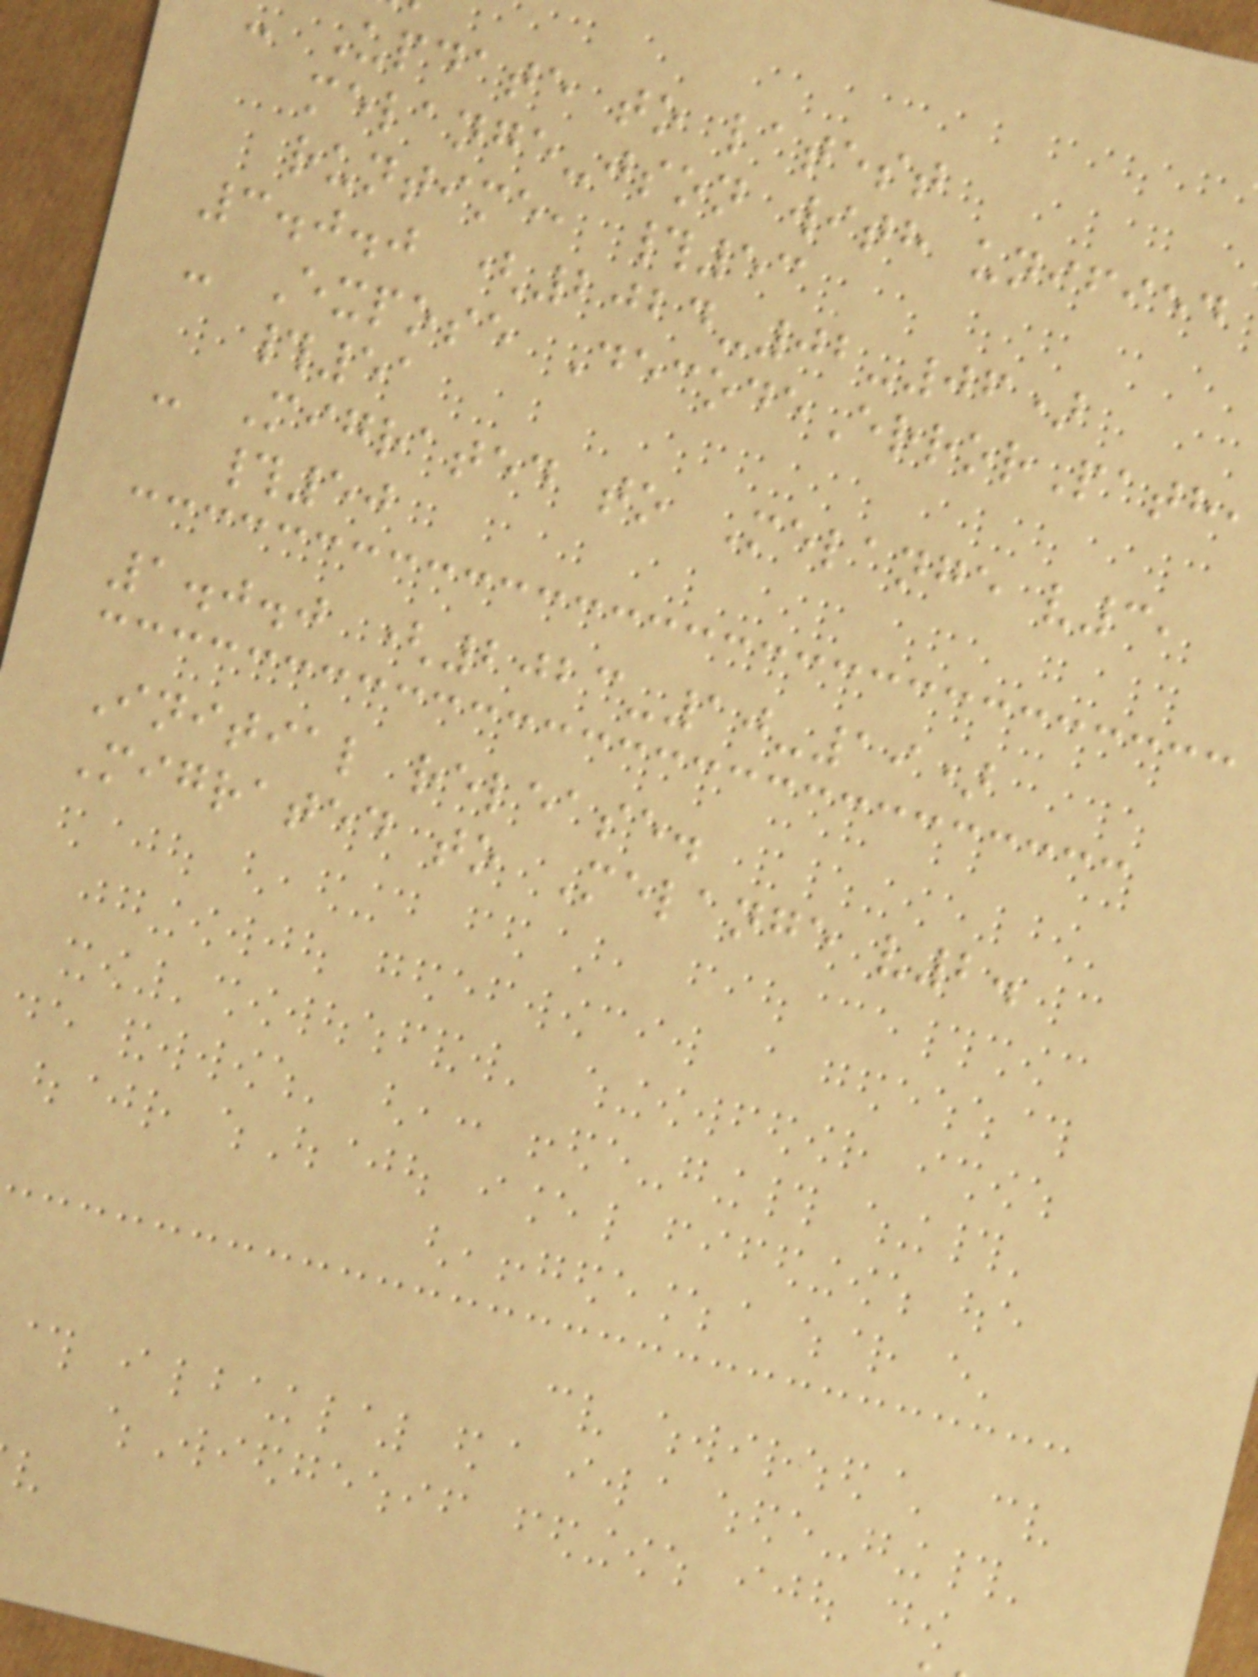Update to latest
melange-json with unified
runtime, #53
3.0.0 (2024-02-06)
- Expose DecodeErrorPath
#51
- Migrated to Melange v3,
#50
1.0.0 (2023-10-19)
Initial release.
Migrated to Melange v2.
